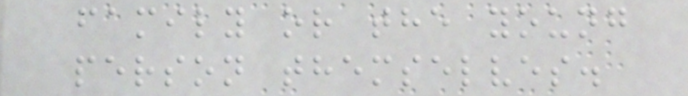family or the young
person themselves.
